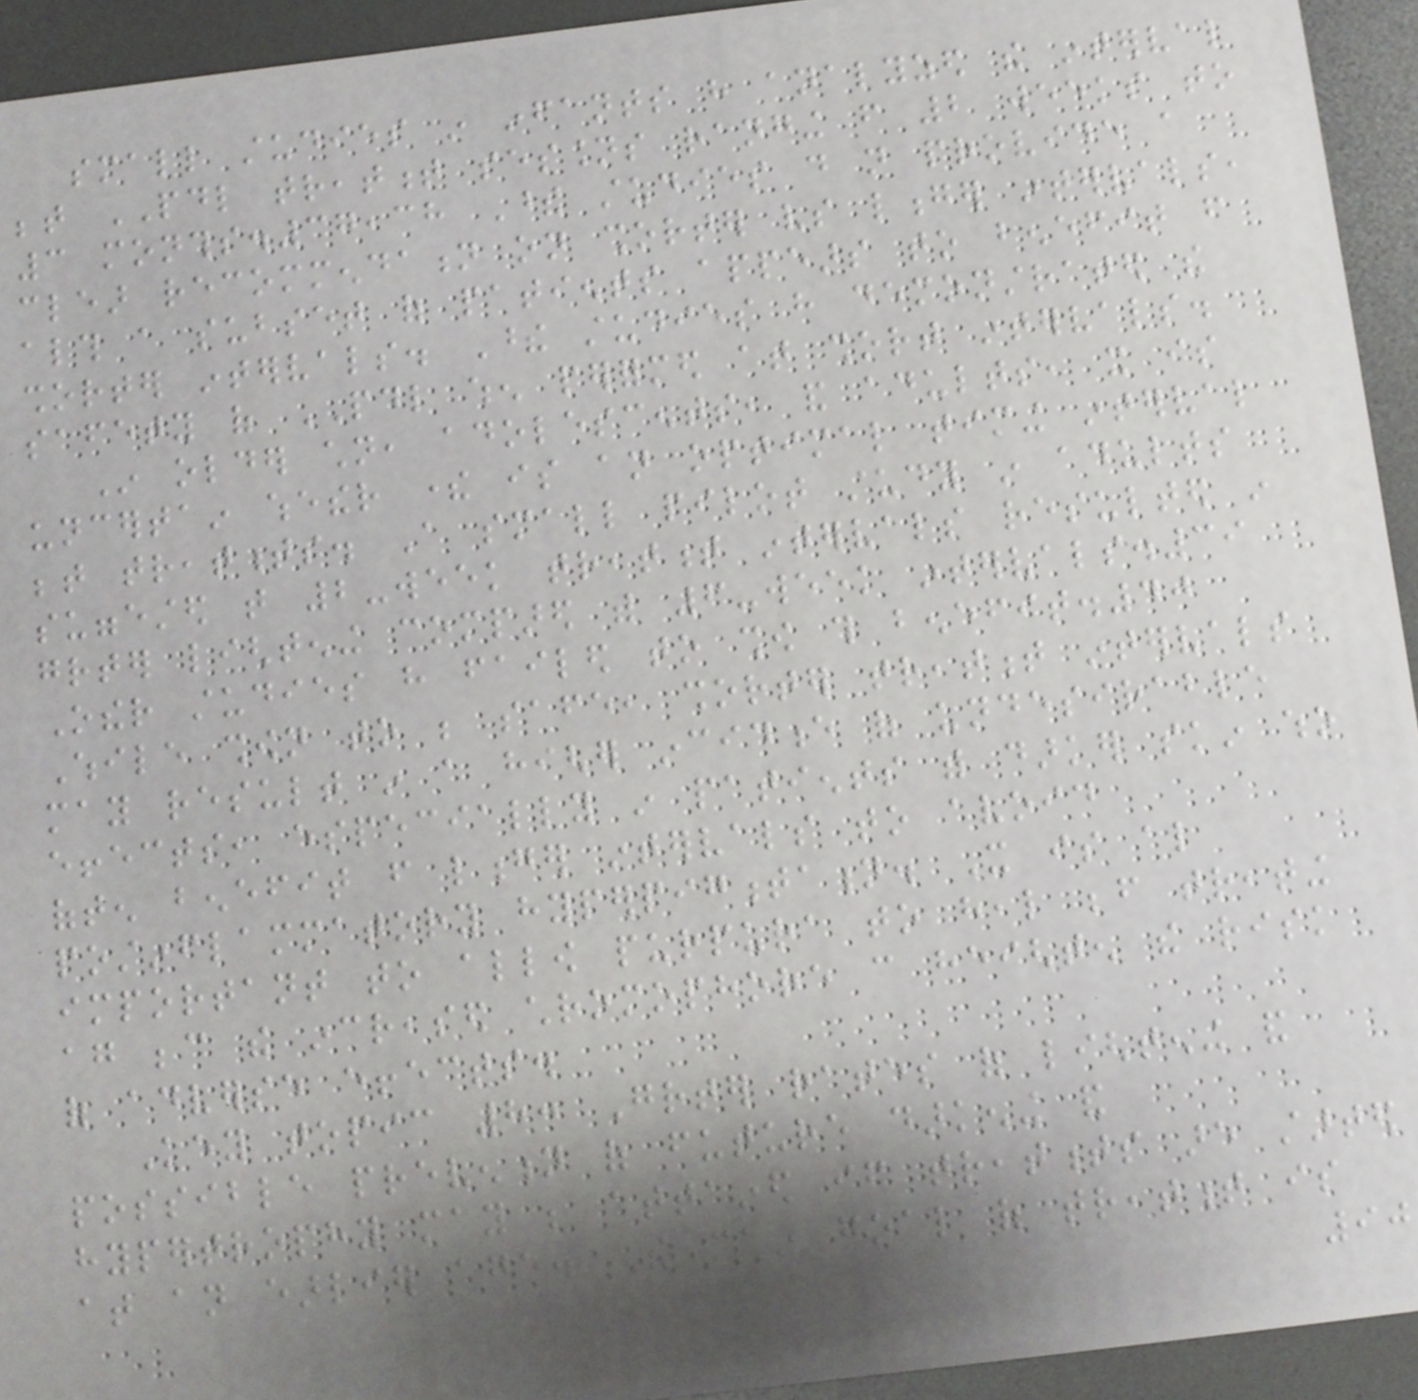small studies in infants have analyzed the interval
between PDL treatment sessions ranging from 2 weeks to
3 months.37,38 These studies do not provide a
clear recommendation on shorter vs longer intervals,
although a subset of patients appears to benefit from
shorter intervals. These studies have demonstrated the
safety of PDL when performed at short intervals.
In older children, adolescents, and adults, it is
uncertain whether there is an optimal timing interval
between treatments. A small pilot study in adults
suggested that 2-week treatment intervals resulted in
greater lightening compared with 6-week intervals.39
Other studies have failed to show this benefit.40
While shown to be safe, shorter treatment intervals
may result in a higher incidence of undesirable
effects, especially in patients with darker skin who
often benefit from longer intervals to avoid
postinflammatory hyperpigmentation. It is also
important to allow purpura to heal before treating
again because the increased chromophore can heighten the risk
of adverse effects.
Key topic 8: Greater rates of lightening and
possible prevention of future darkening and
hypertrophy may be attained if treatments are started
at an earlier age. The main goal of treatment is
90
